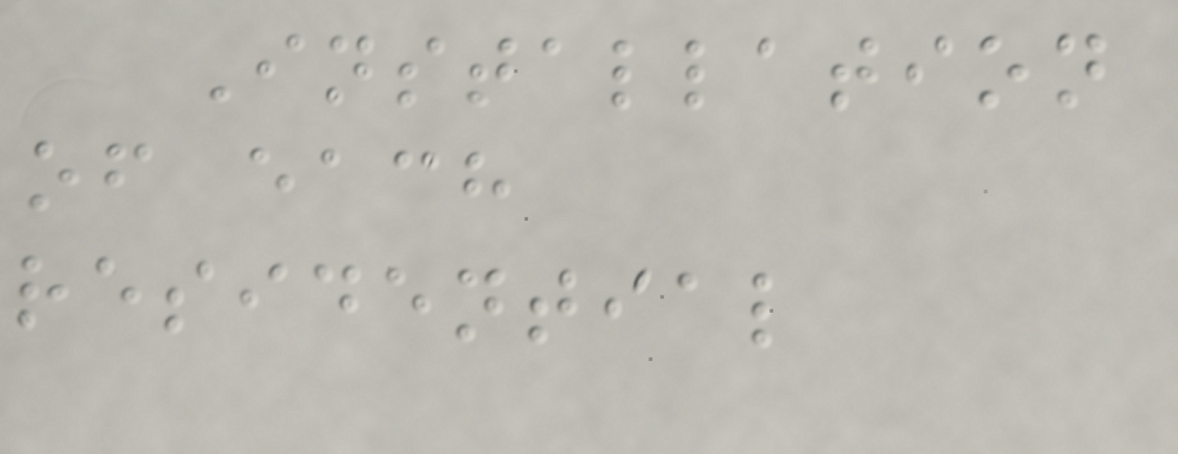Installation
of each
residential
